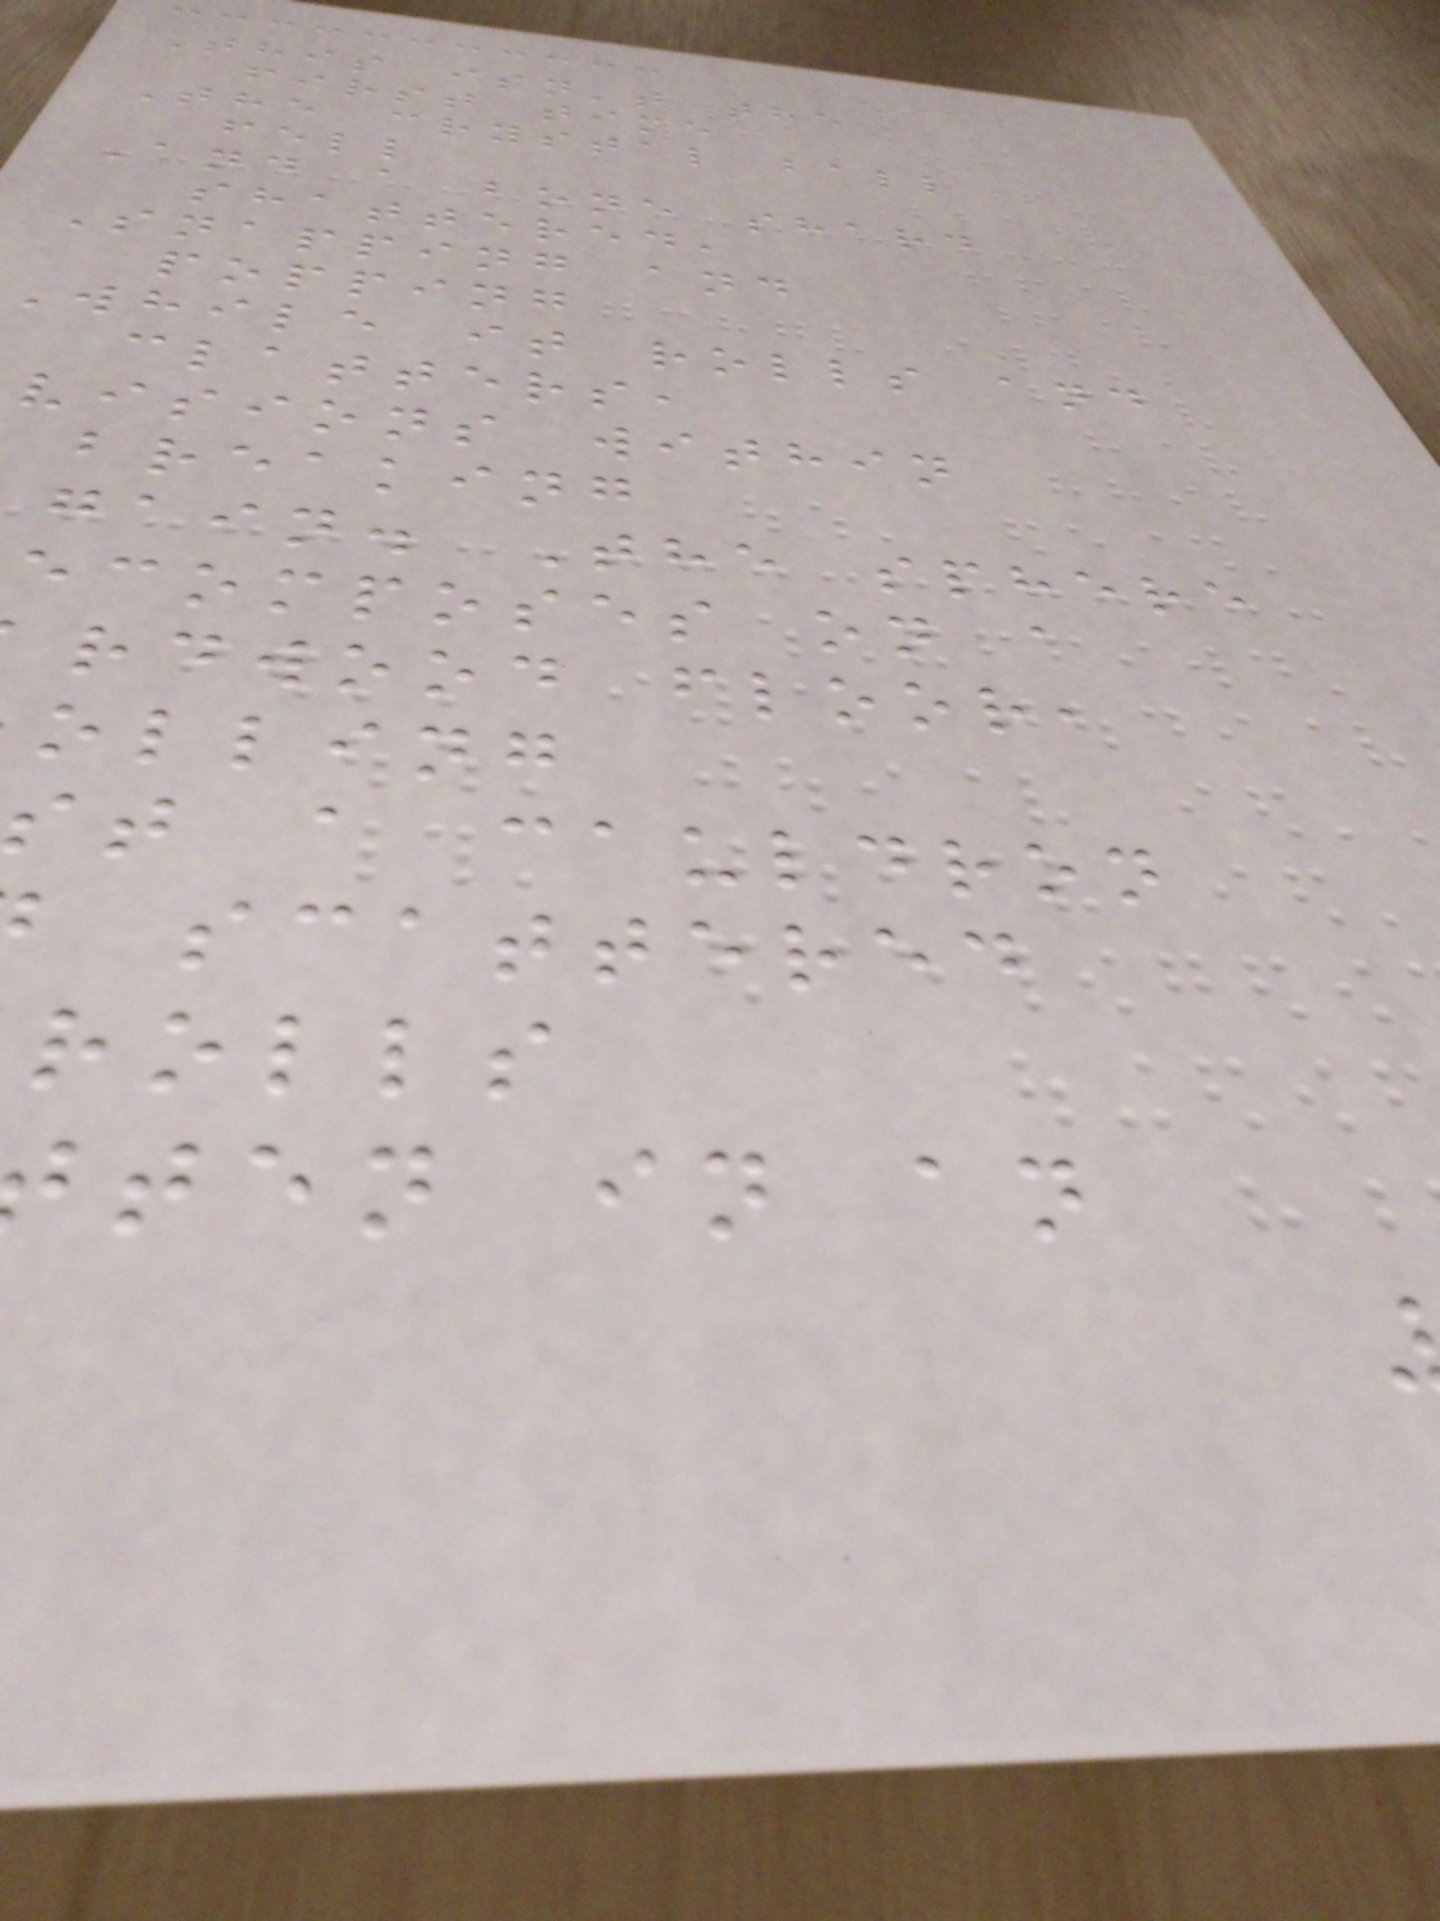This isn't the
first time
The crystal ball
fell
And a bone shard
shattered,
Snapping and
popping
while it rolls and
clatters,
visions within
breaking
gain. The sphere
ecomposes on a
rdwood floor,
olling
t a cauldron
scattered
rolls
ten in an
